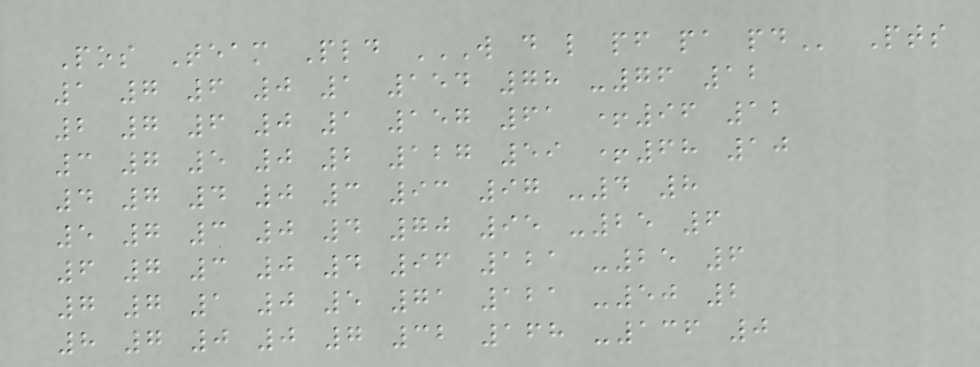Pos Team Pld W D L PF PA PD Pts
1 7 6 0 1 154 78 -76 12
2 7 6 0 1 157 61 +96 12
3 7 5 0 2 127 59 +68 10
4 7 4 0 3 93 97 -4 8
5 7 3 0 4 70 95 -25 6
6 7 3 0 4 96 121 -25 6
7 7 1 0 5 71 121 -50 2
8 7 0 0 7 32 168 -136 0
